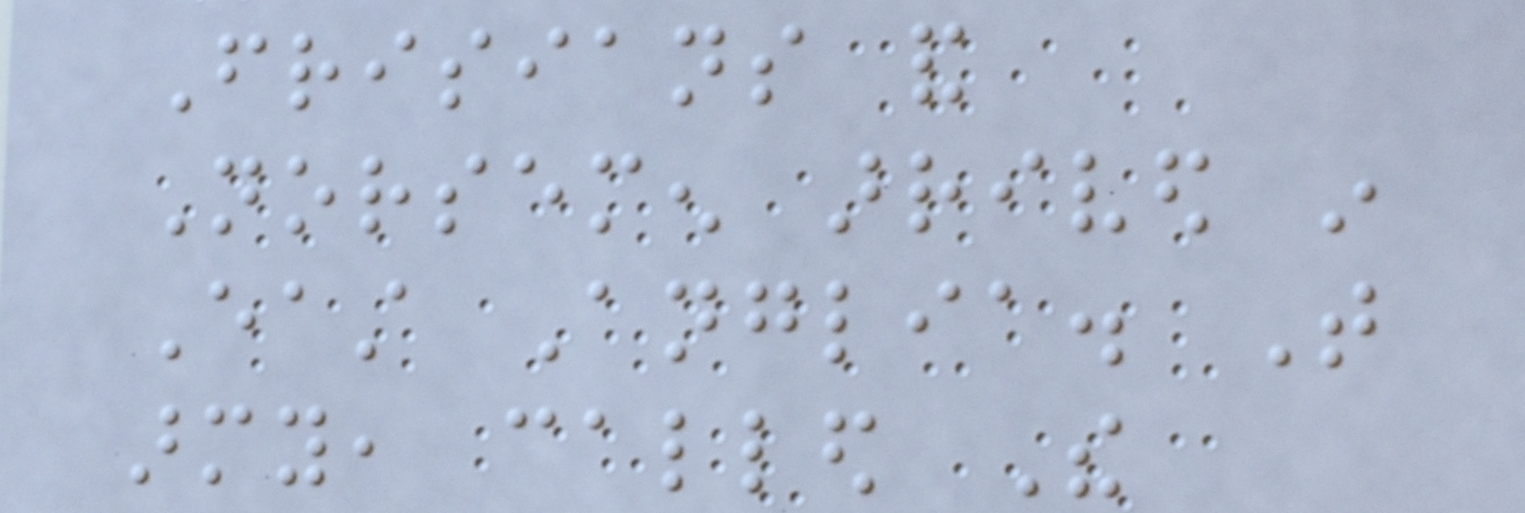Frisians and
Norsemen arrived in
East Anglia. That
army, called The
